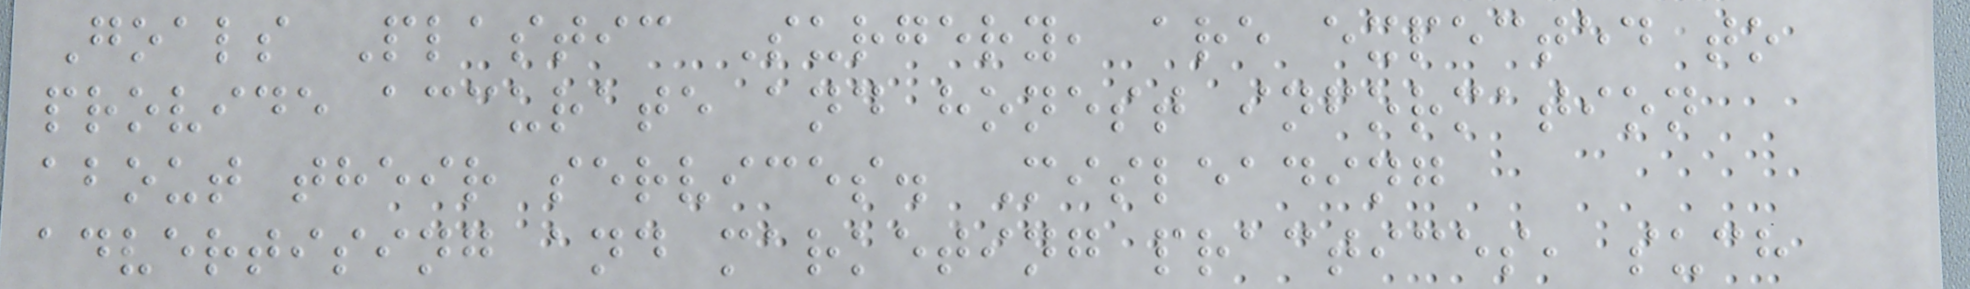Goals Plastic Surgery, are expected to
provide accurate and honest information
about their services. Misleading
advertising and marketing practices, such
